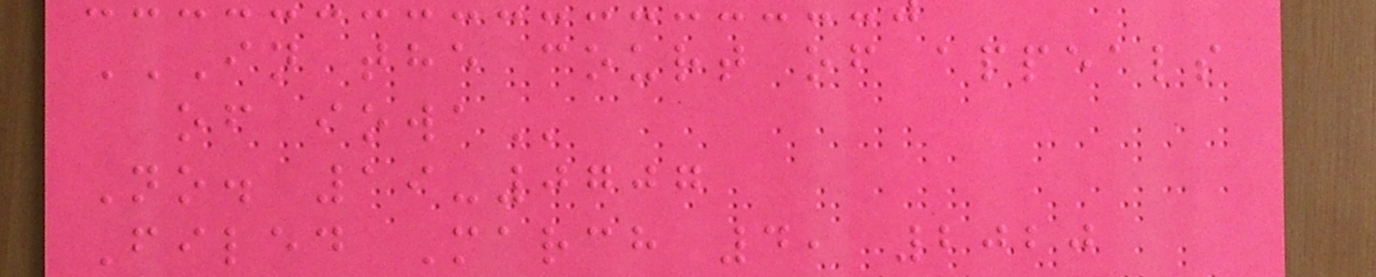IN THE COURT OF APPEALS
OF IOWA
No. 19-0707
Filed March 4, 2020
